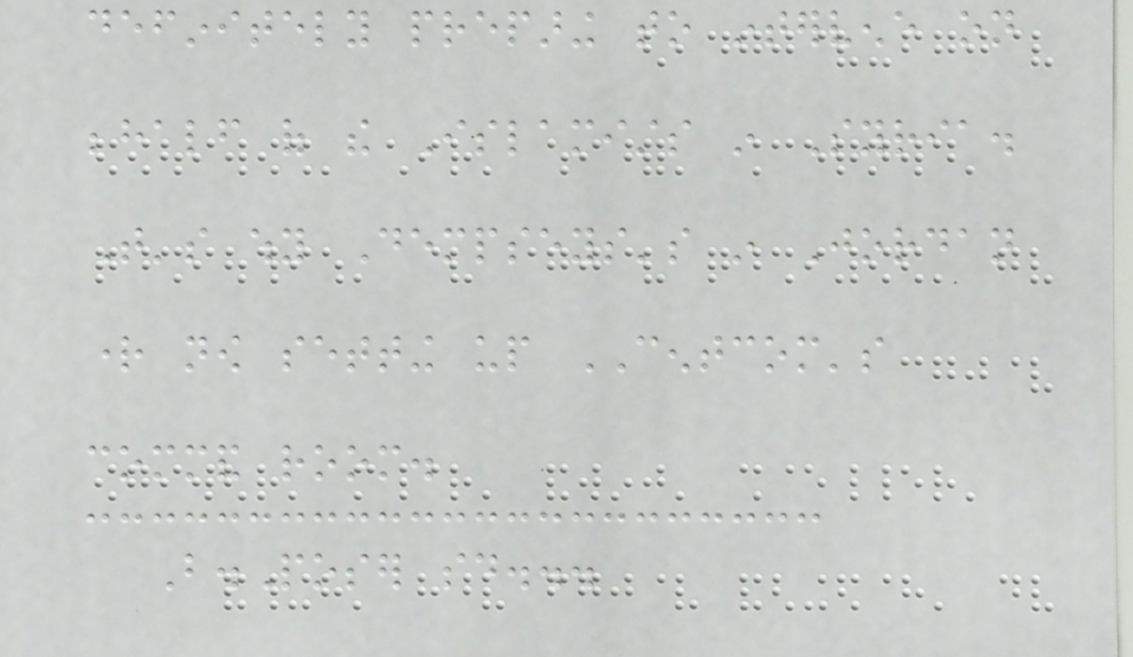definitely preparing to intervene on
behalf of the Islamists in Syria.
That's why Dempseys's in Jordan
right now setting up CENTCOM's
command room.
B.Poser said...
